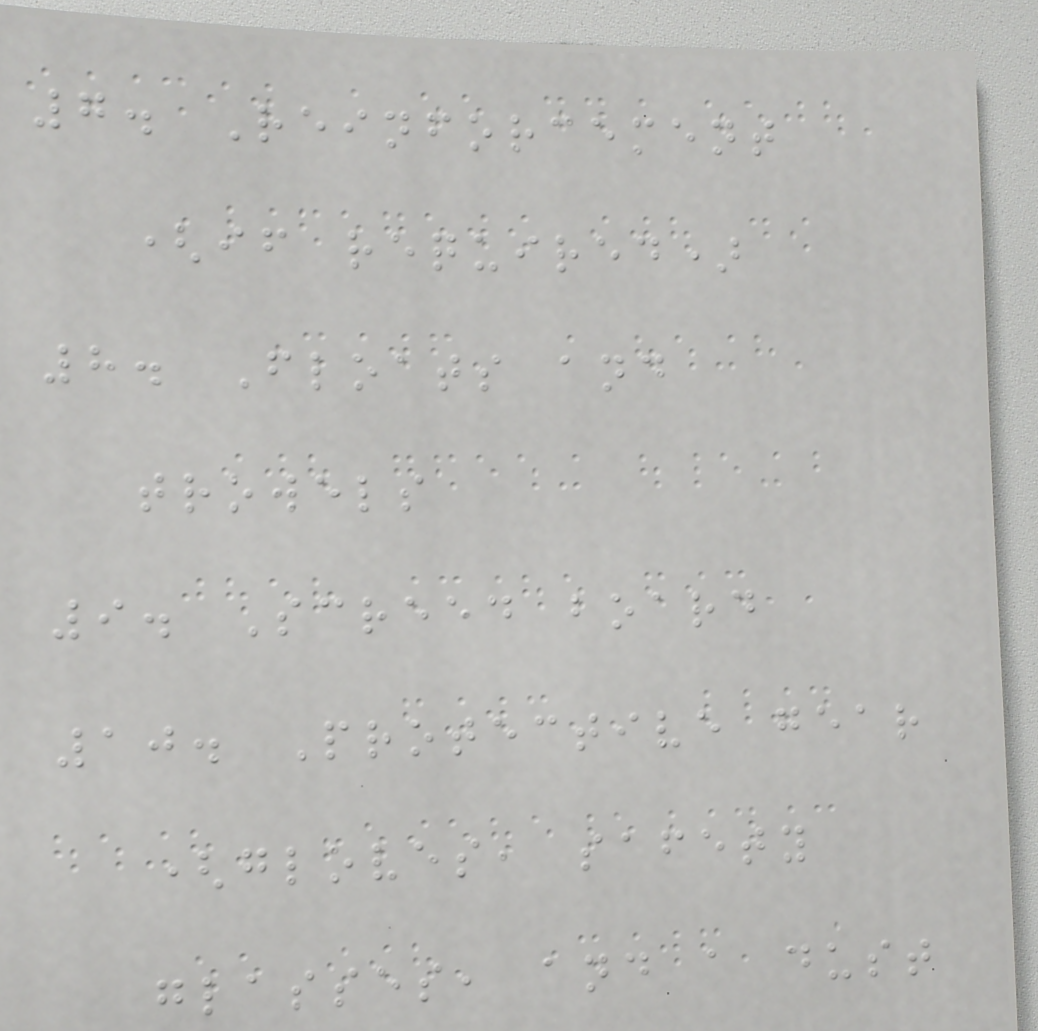7. Reinforcement
(if required)
8. Floats and
trowels
9. Screed board
10. Protective gear
(gloves, safety
glasses, and a dust
